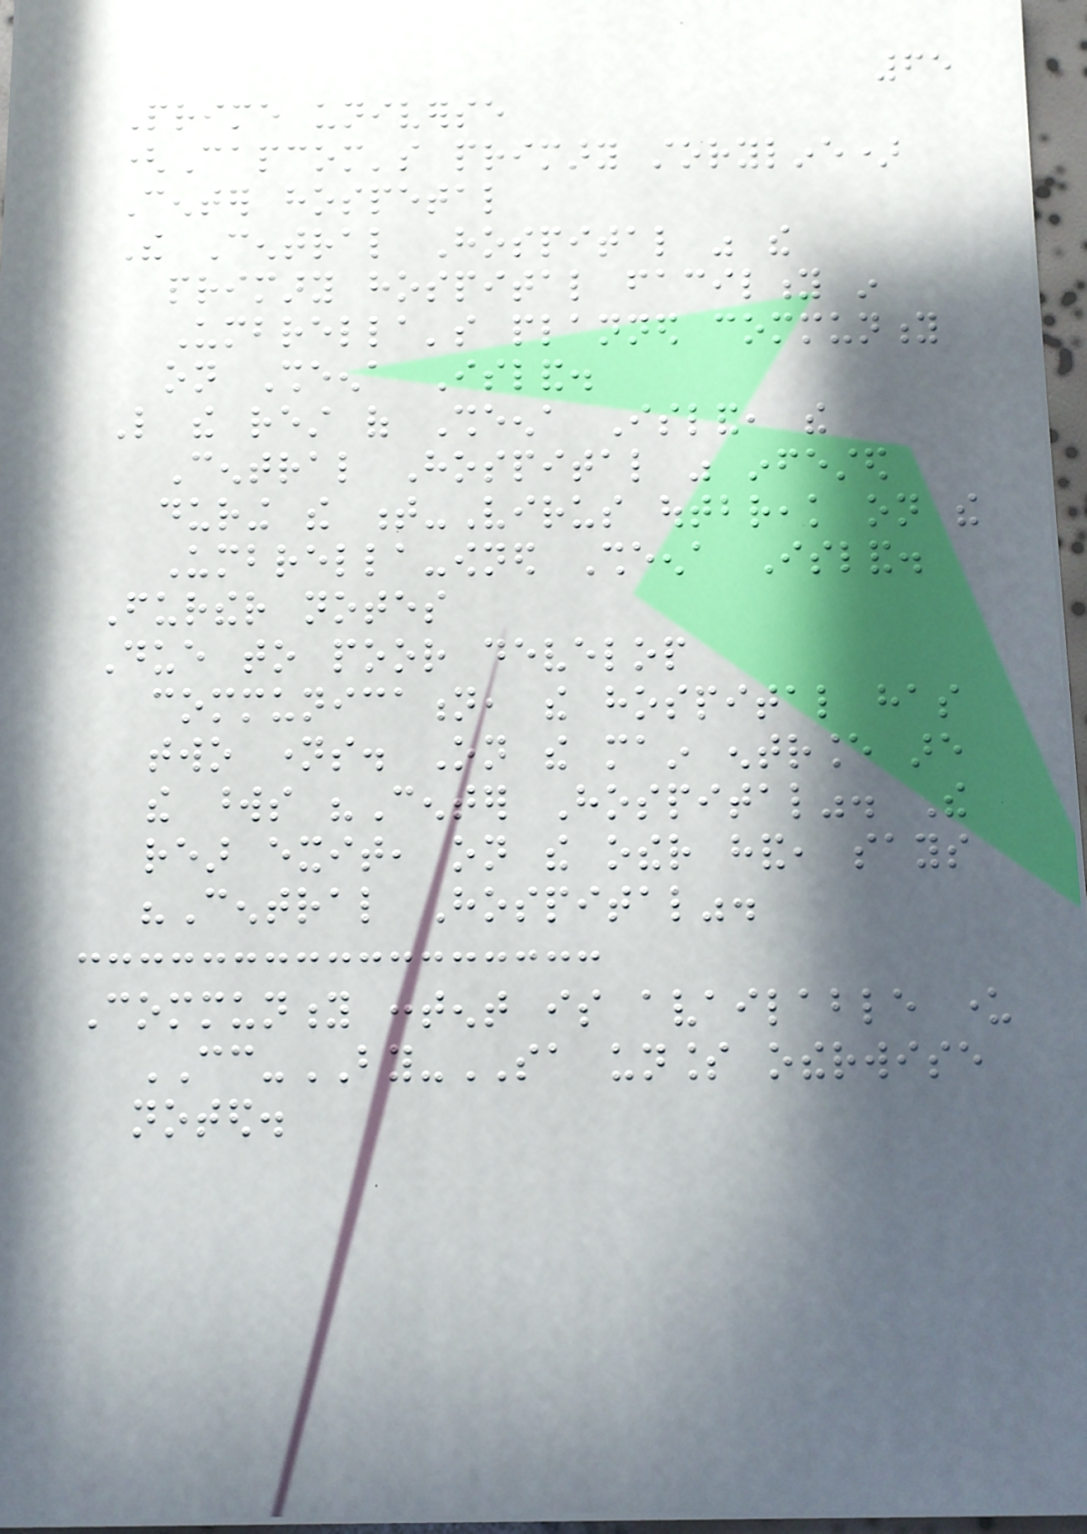65
Prime universe
(Capcom's primary storyline)
Center hospetal
The Central Hospital was the
primary hospital facility in
Umbrella's planned community
on Sheena Island.
Like the rest of Sheena Island, the
Central Hospital was infested
during the t-Virus outbreak on the
Umbrella-owned Sheena Island.
Further notes
Due to poor develop
communication, the hospital has
two names. On the main entrance are
the words "Center Hospital". The
rear exit, on the other hand, says
"Central Hospital".
Community content is available under
CC-BY-SA unless otherwise
noted.
